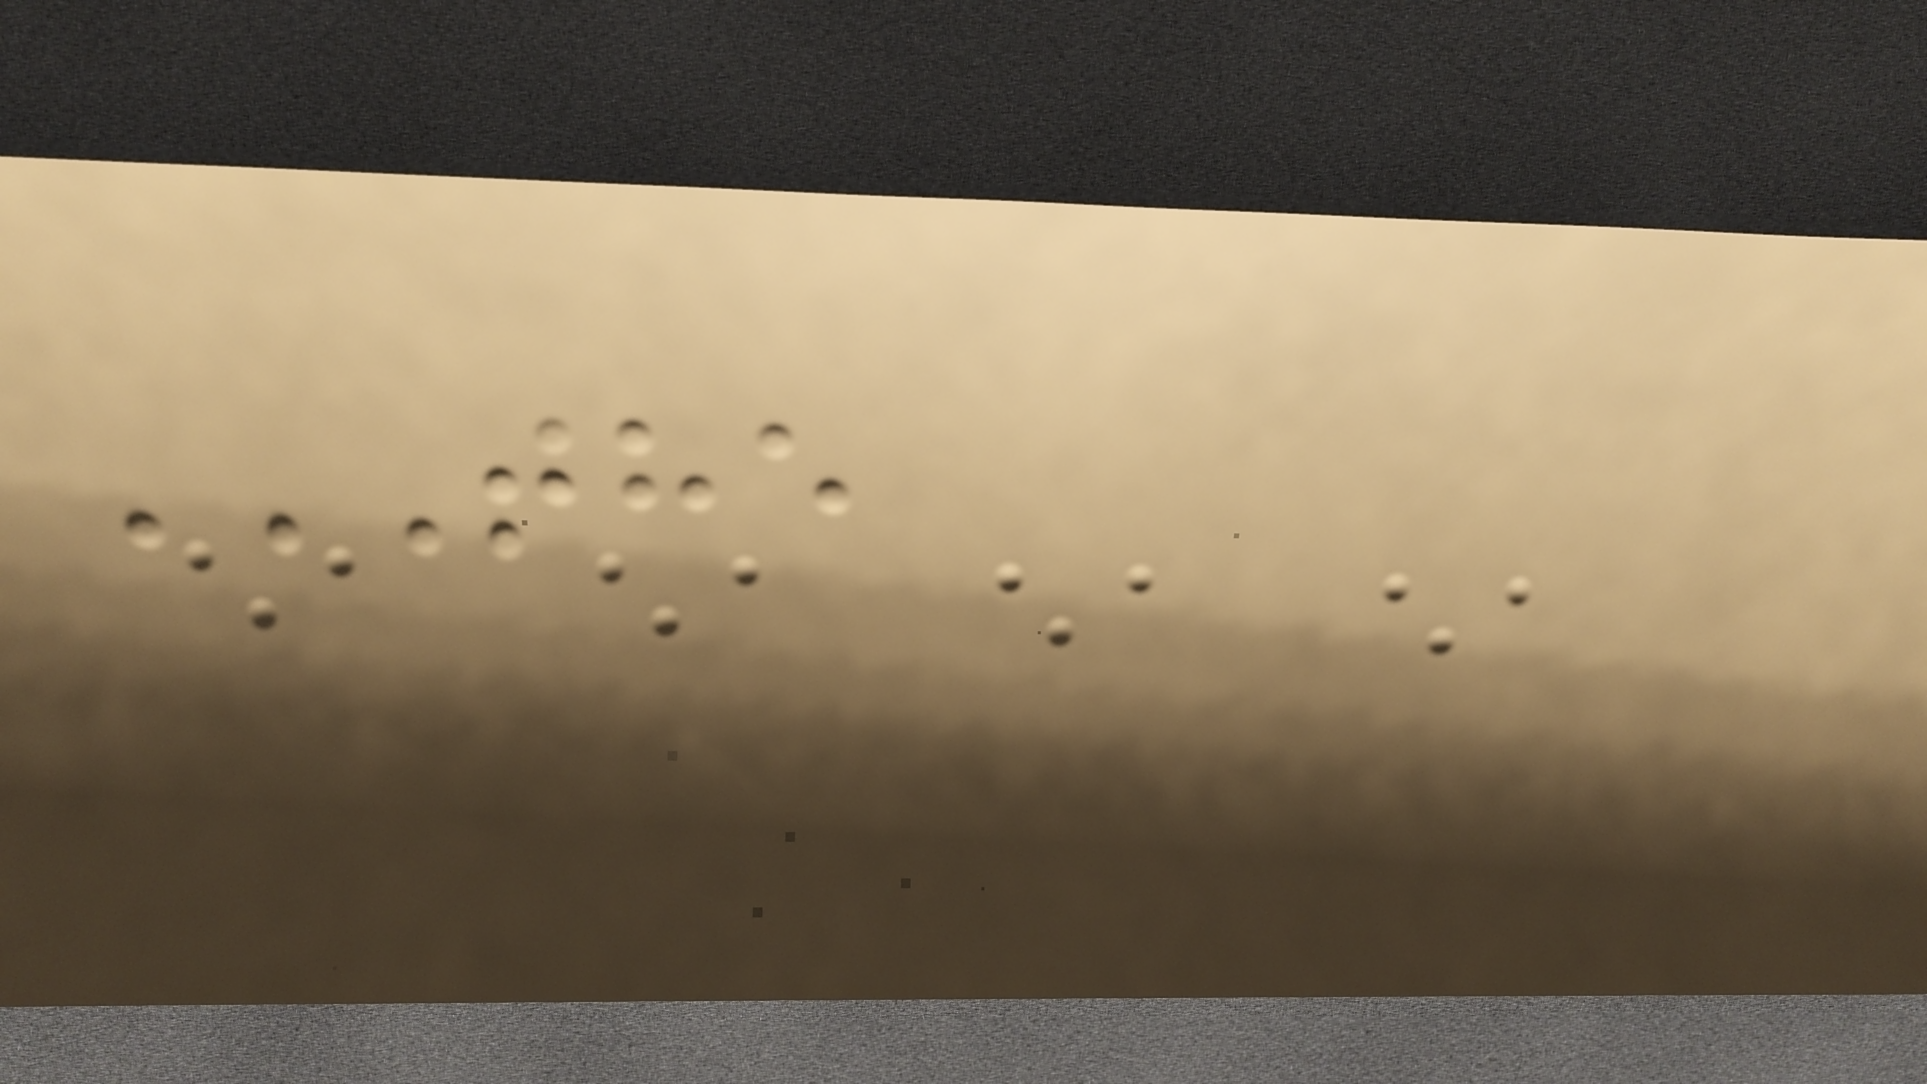THE
